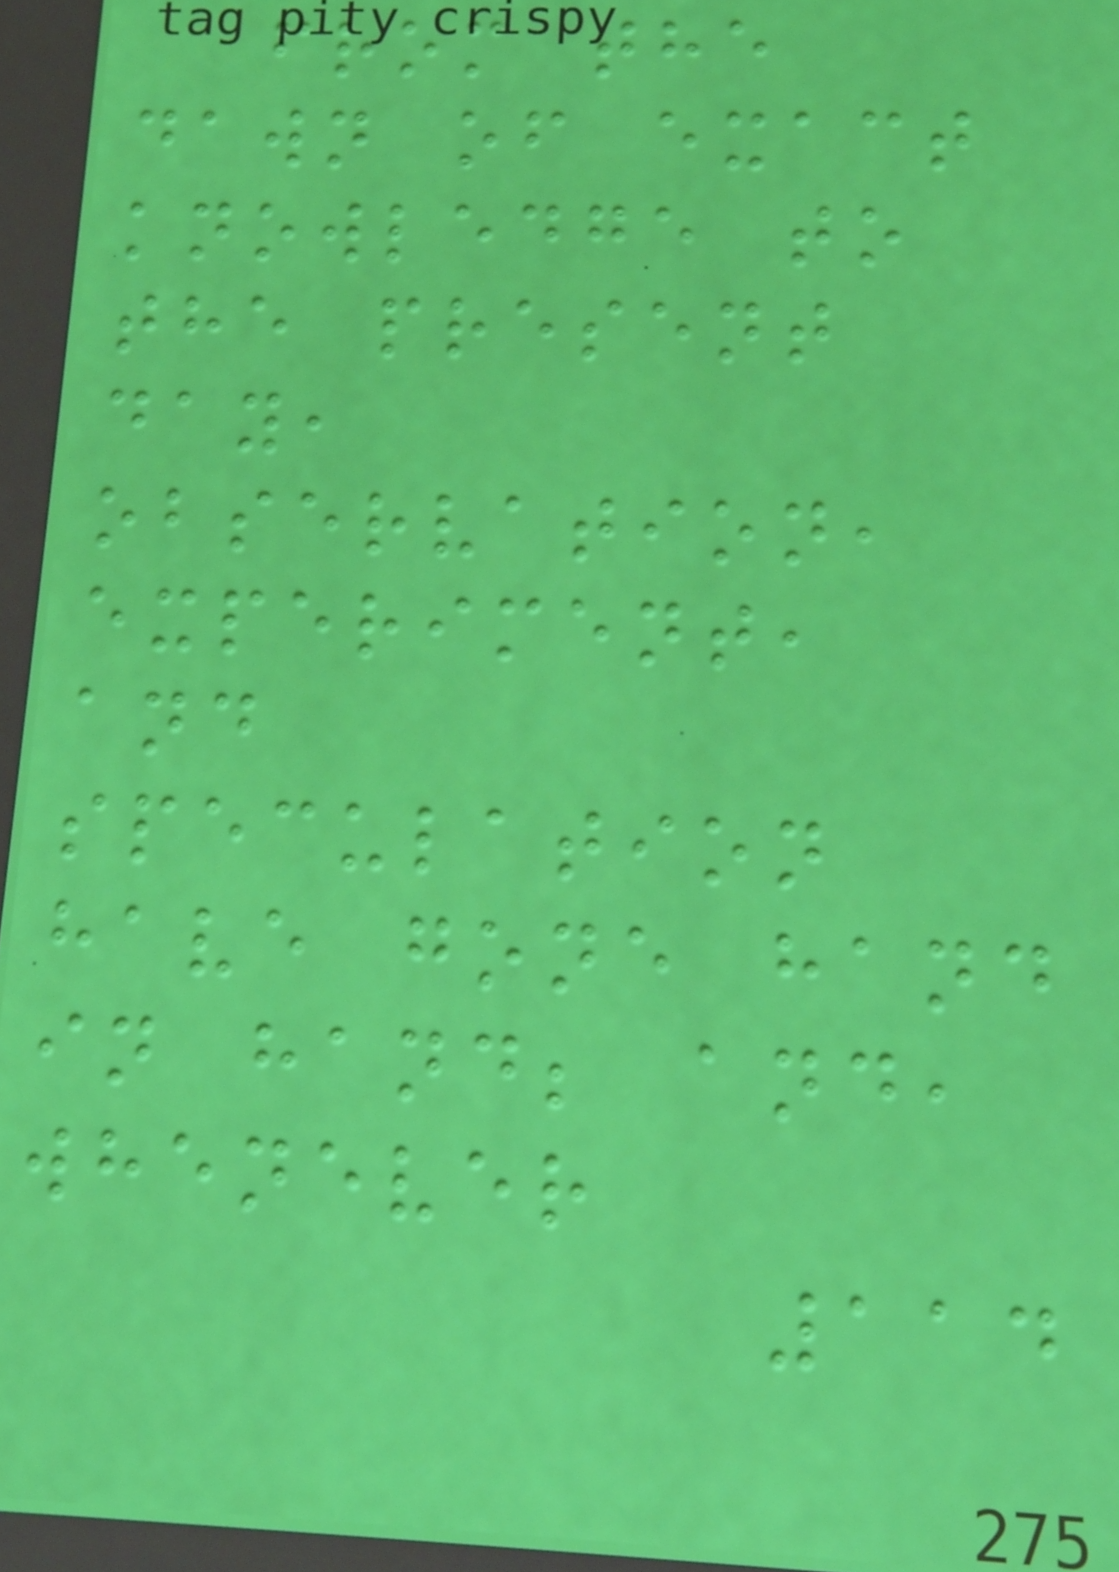from the
dawn of exact
knowledge to
the present
day,
observation,
experiment,
and
speculation
have gone hand
in hand; and,
whenever
114
